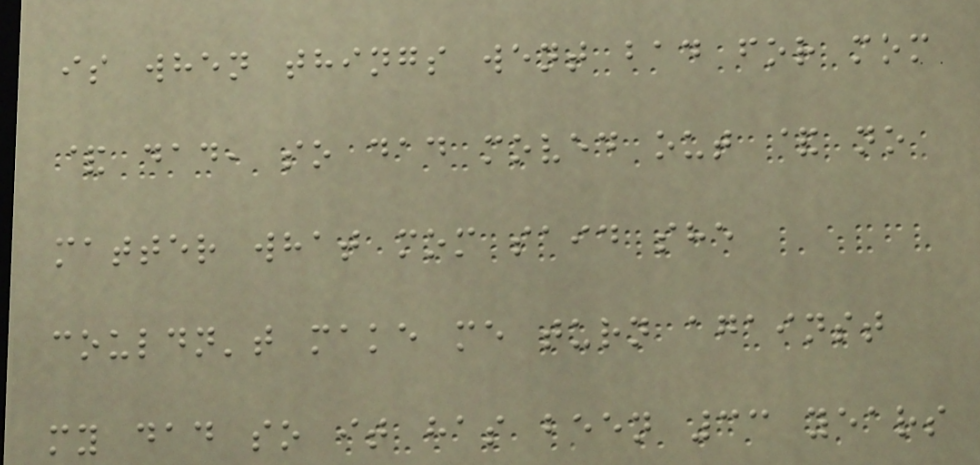is when things went bad for mom
& dad, so dad moved out & no
matter what mom said she
couldn't make me turn against
my dad so it has been 33 years
